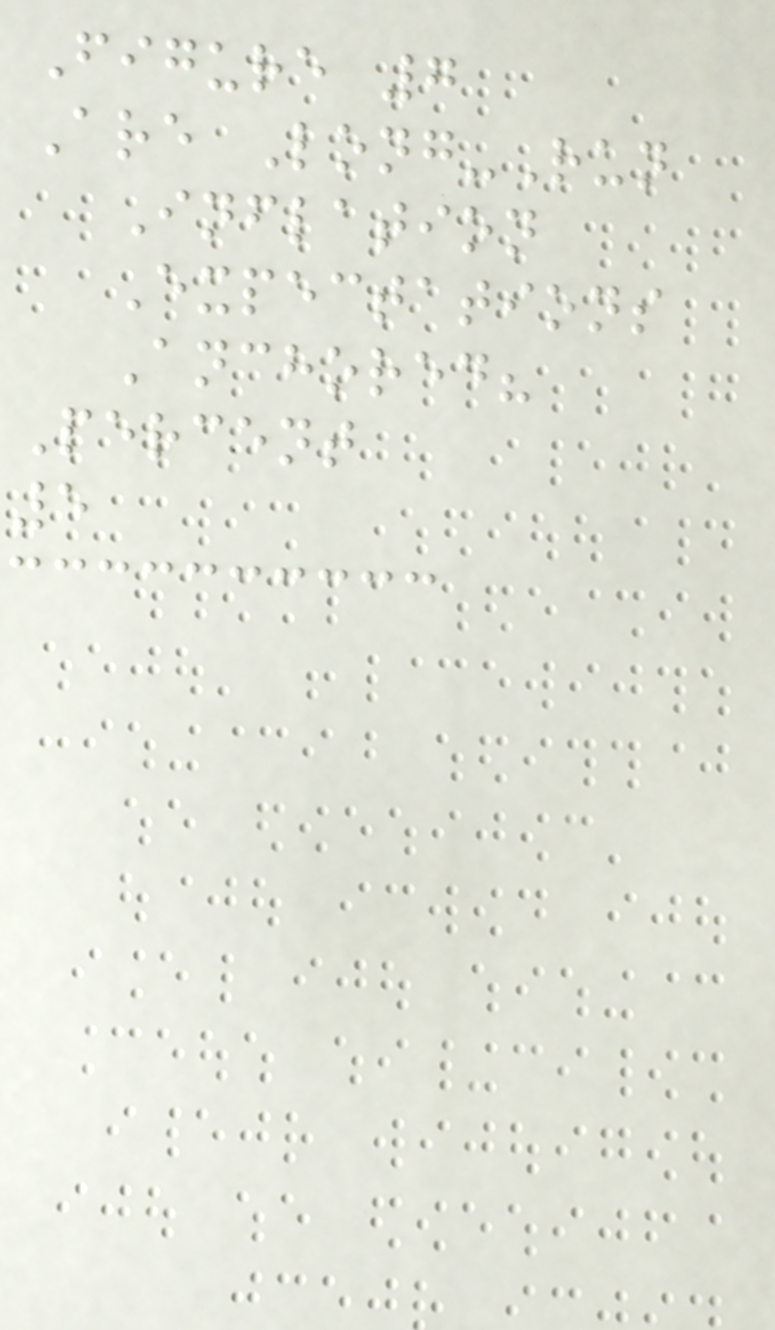Figure 7
Are Long-Run
Inflation
Expectations
Anchored?
Percent
5
